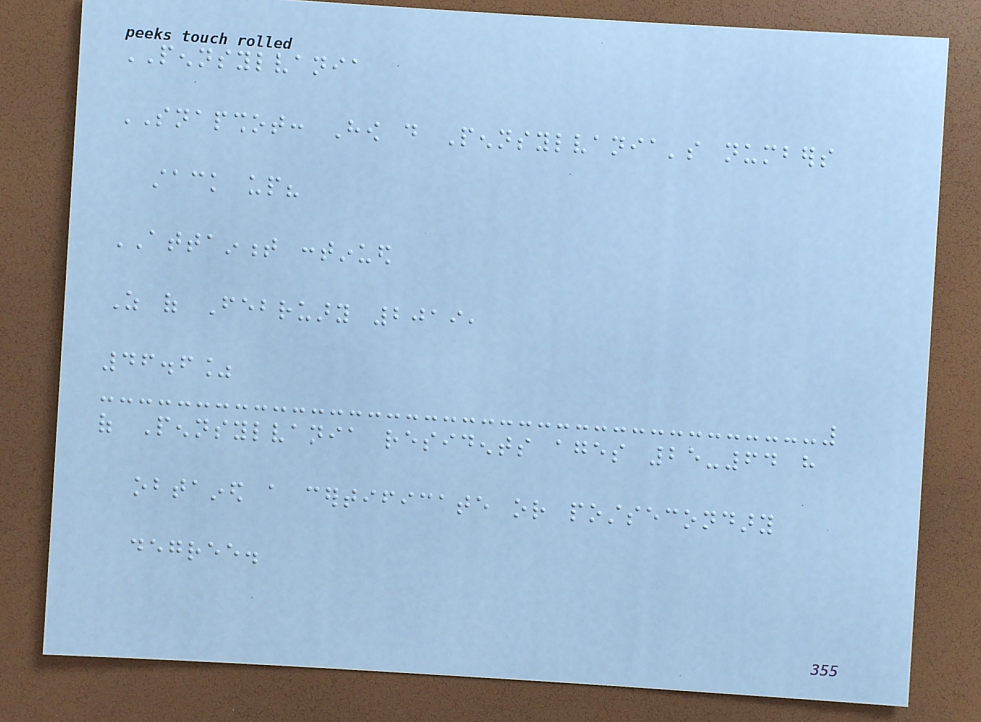PENNSYLVANIA
SNAPSHOT: How do Pennsylvania's numbers
stack up?
ATTAINMENT continued
As of February 2019,
46.6%
of Pennsylvania residents ages 25-64 have
obtained a certificate or postsecondary
degree.
